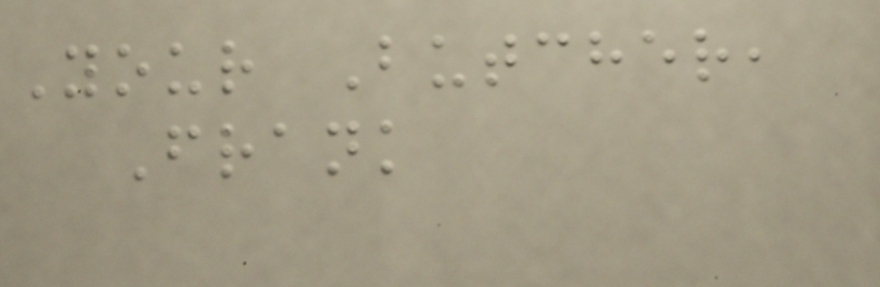Your Butcher,
Frank
